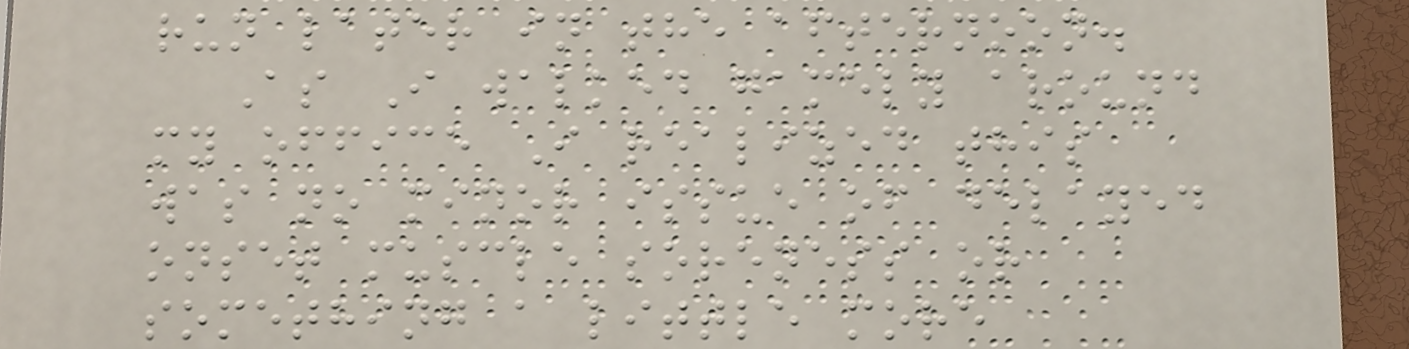run later in the afternoon.
As I walked gamely around
my office I realized this
was no minor issue of delayed
onset muscle soreness or
something a little more
